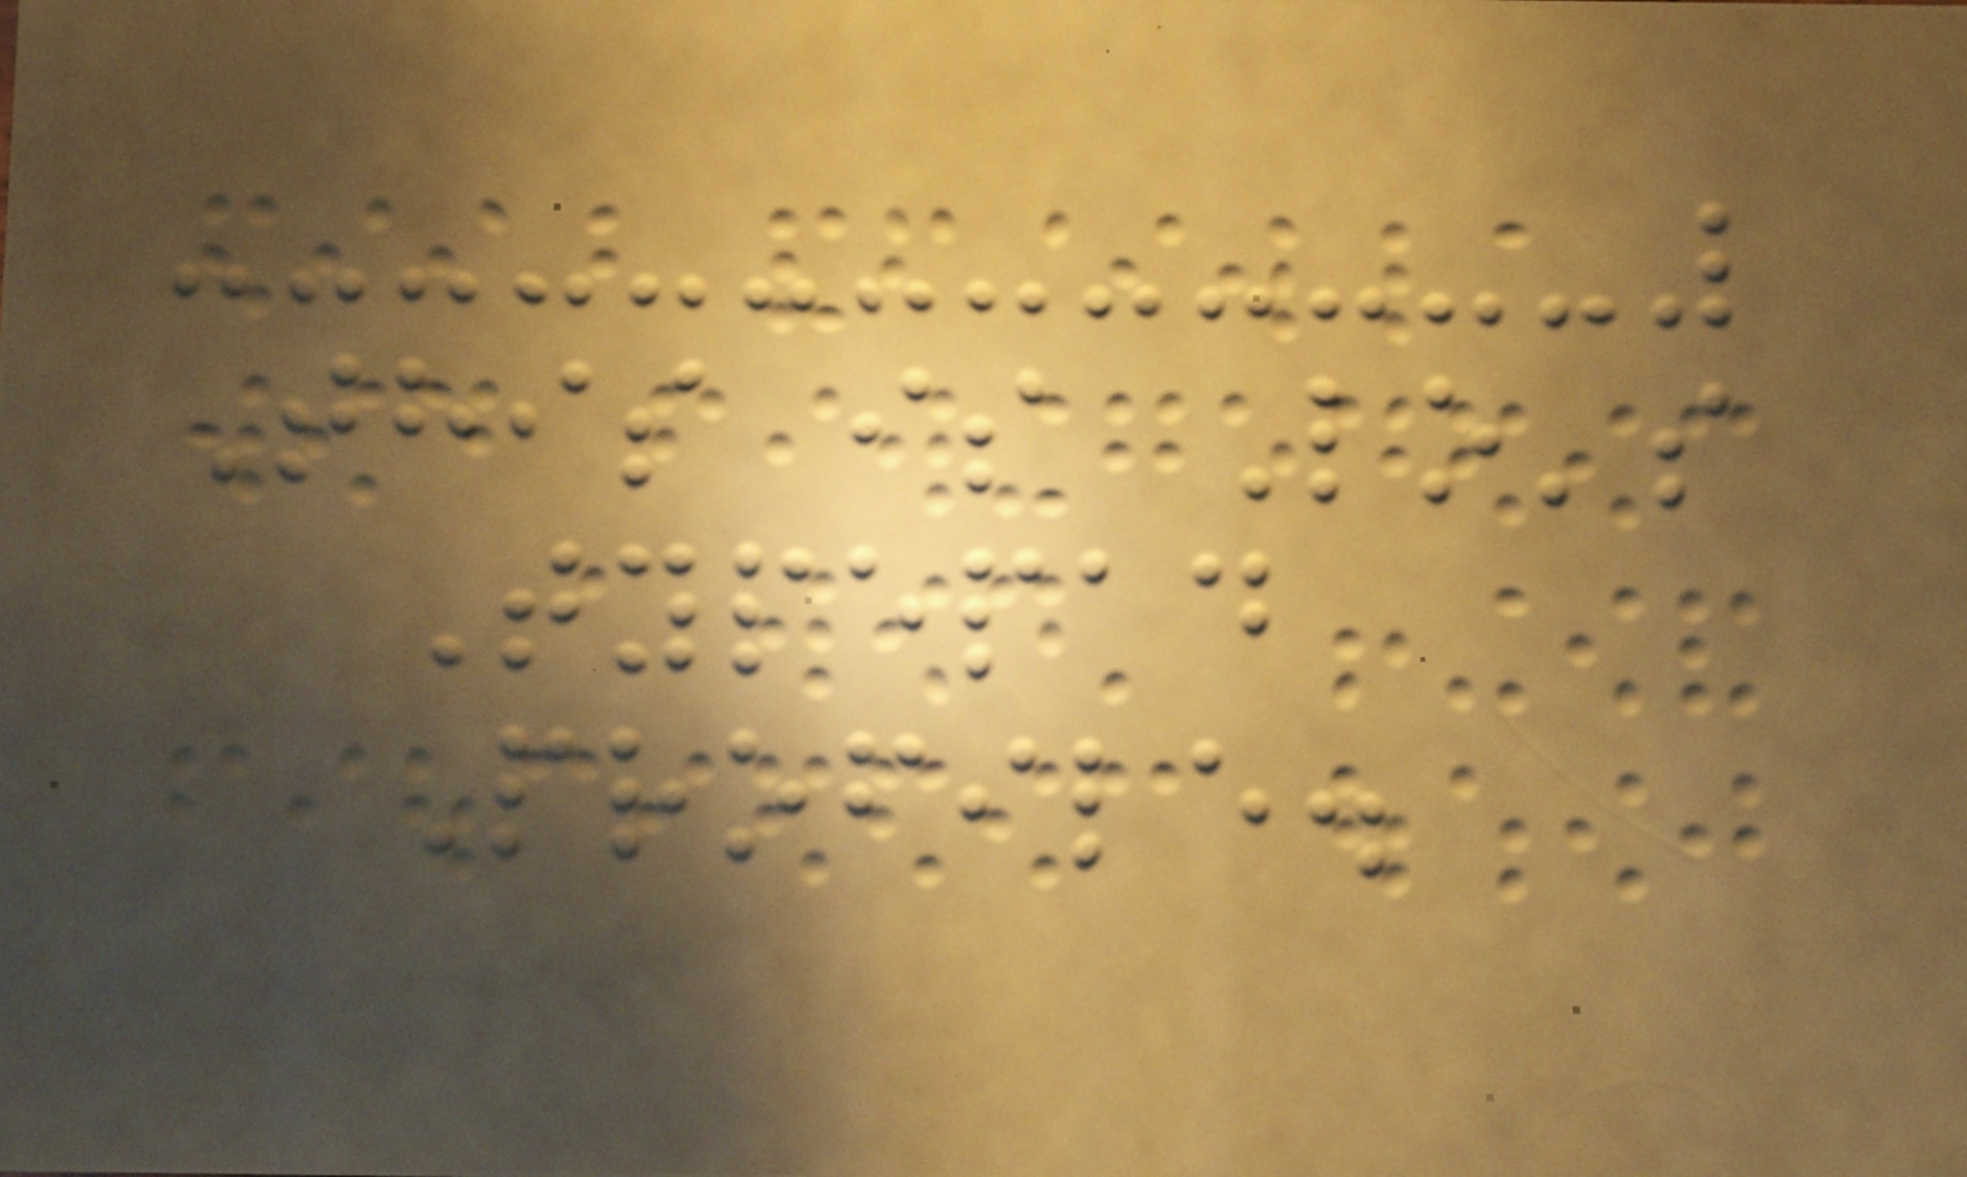This is Lo's
Typepad
Profile.
